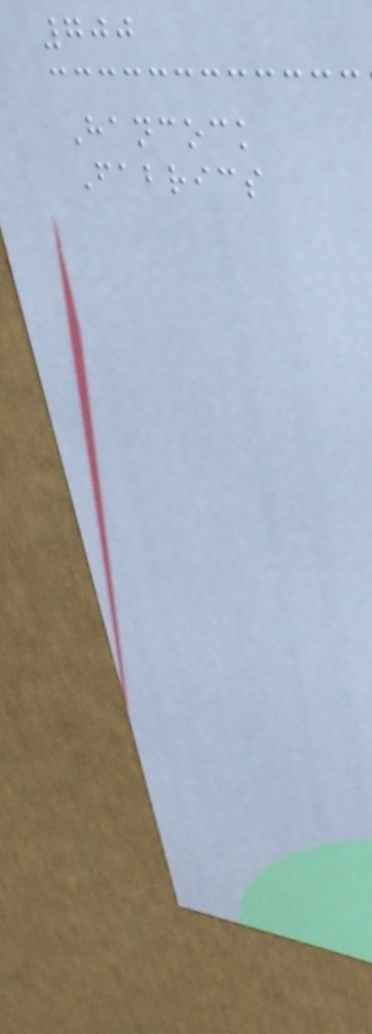700
Hancock
Fabrics
